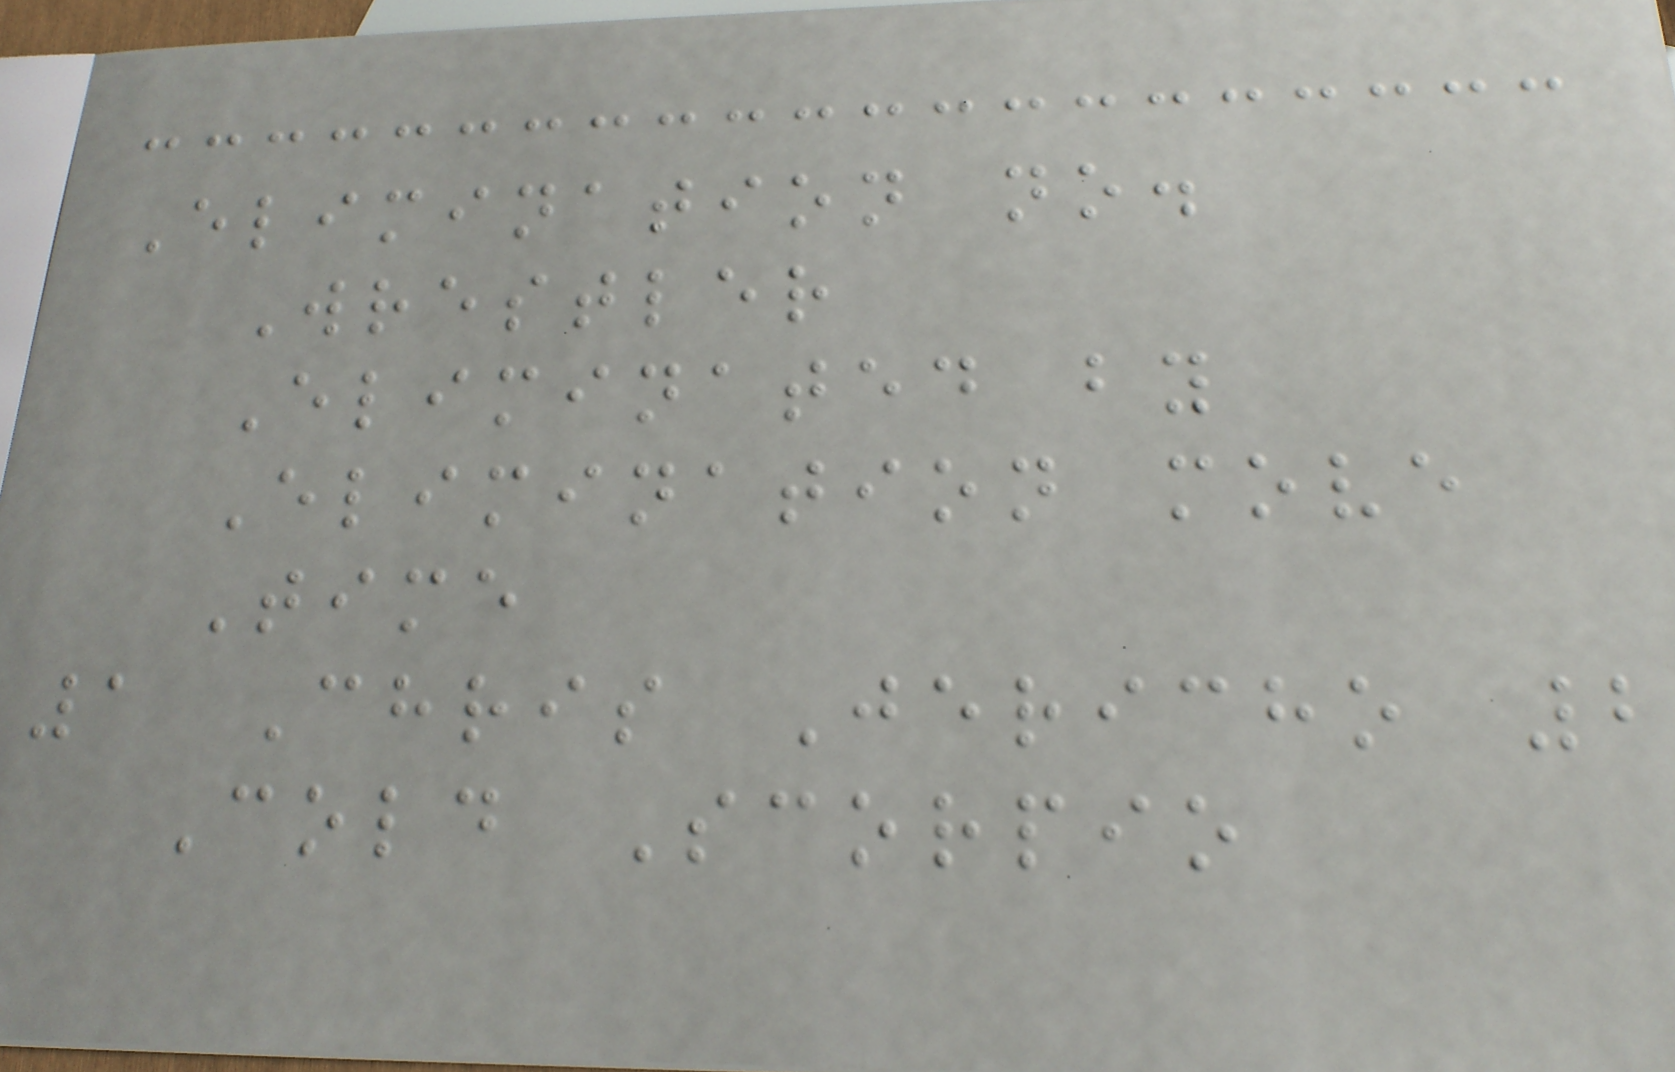Elimination no.
Wrestler
Eliminated by
Elimination move
Time
1 Chris Jericho 2
Cold Scorpio
